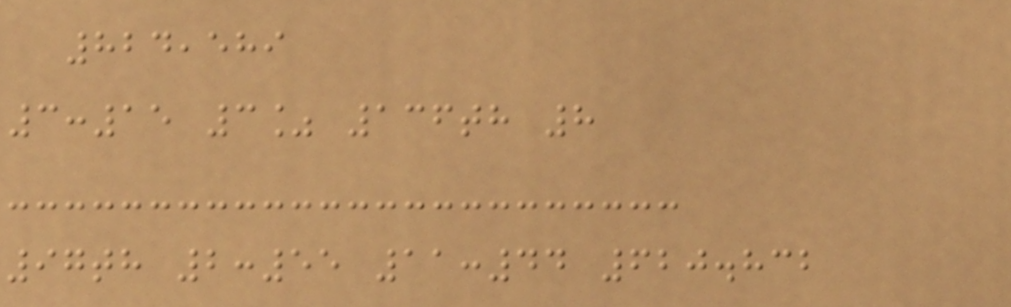824,589
3:15 3% 136th 8
97th 2:55 11:44 620.832
